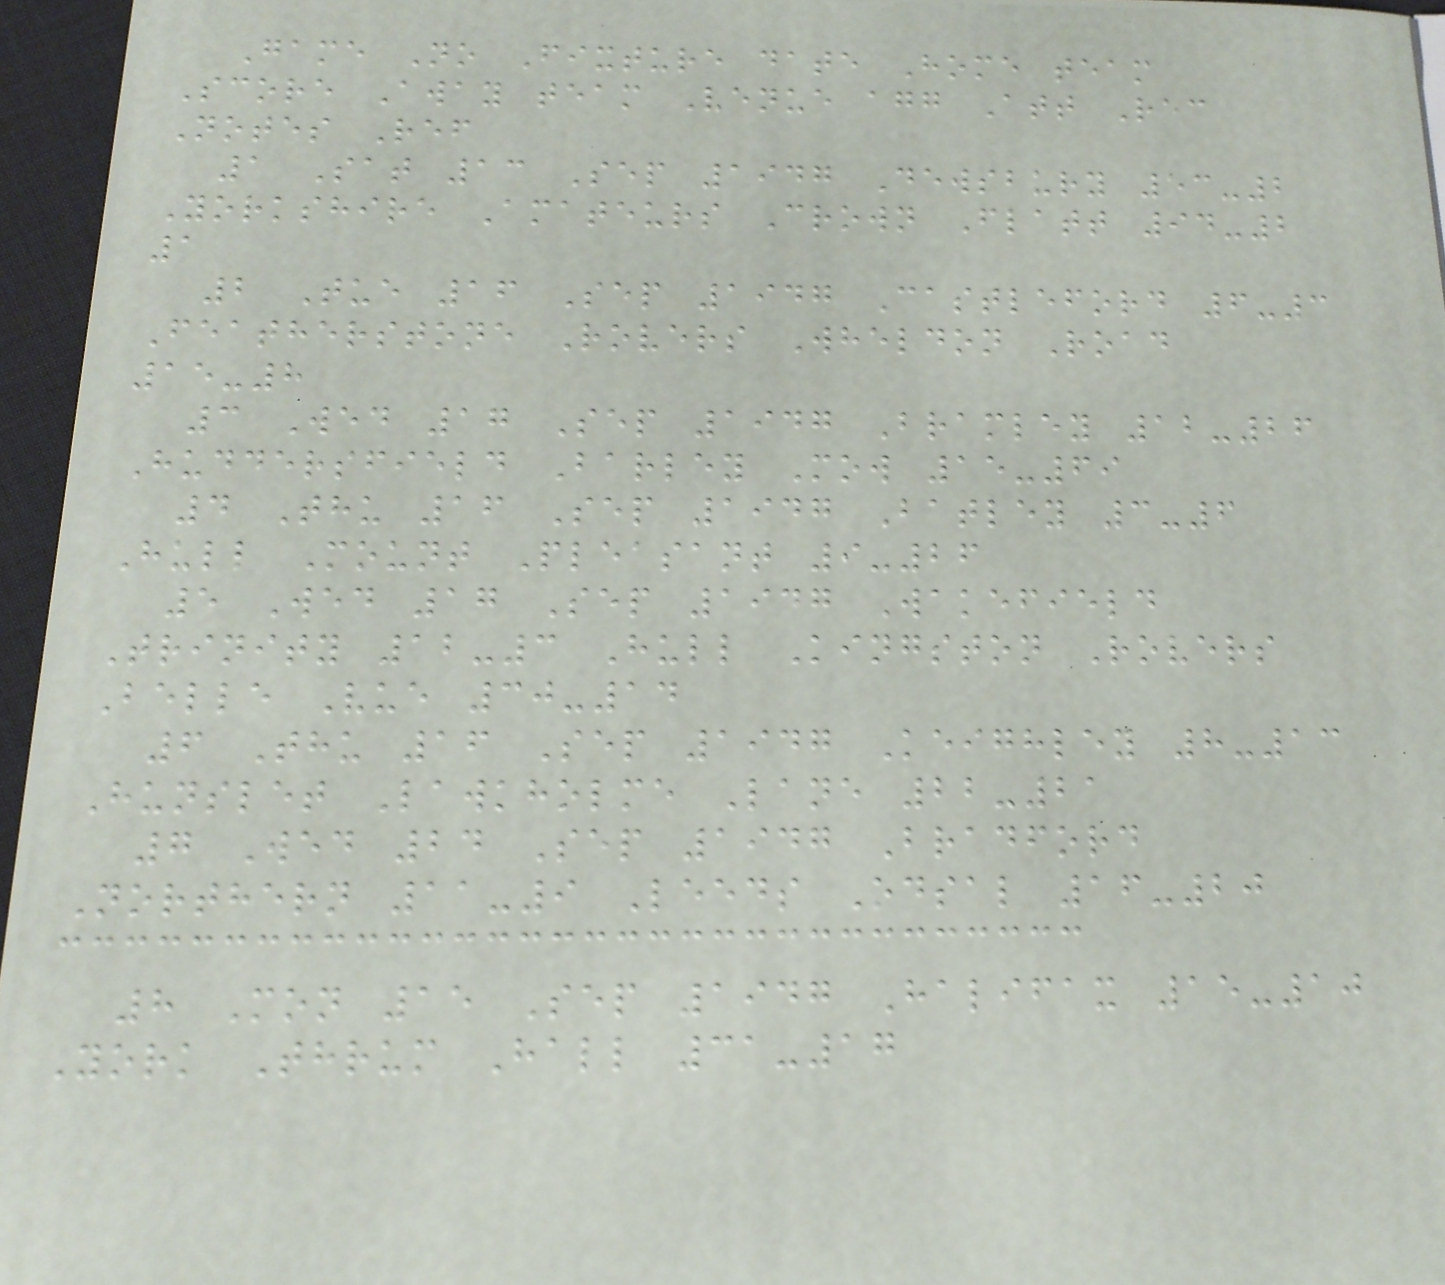Game No Fixture date Home team
Score Away team Venue agg Att Rec
Notes Ref
1 Sat 13 Sep 1947 Dewsbury 53-2
Yorkshire Amateurs Crown Flatt 94-2
1
2 Tue 16 Sep 1947 Castleford 6-3
Featherstone Rovers Wheldon Road
15-8
3 Wed 17 Sep 1947 Bramley 12-26
Huddersfield Barley Mow 15-69
4 Thu 16 Sep 1947 Batley 3-6
Hull Mount Pleasant 9-26
5 Wed 17 Sep 1947 Wakefield
Trinity 12-3 Hull Kingston Rovers
Belle Vue 30-14
6 Thu 16 Sep 1947 Keighley 8-13
Hunslet Lawkholme Lane 22-21
7 Wed 24 Sep 1947 Bradford
Northern 11-9 Leeds Odsal 16-20
8 Mon 15 Sep 1947 Halifax 15-10
York Thrum Hall 31-17
